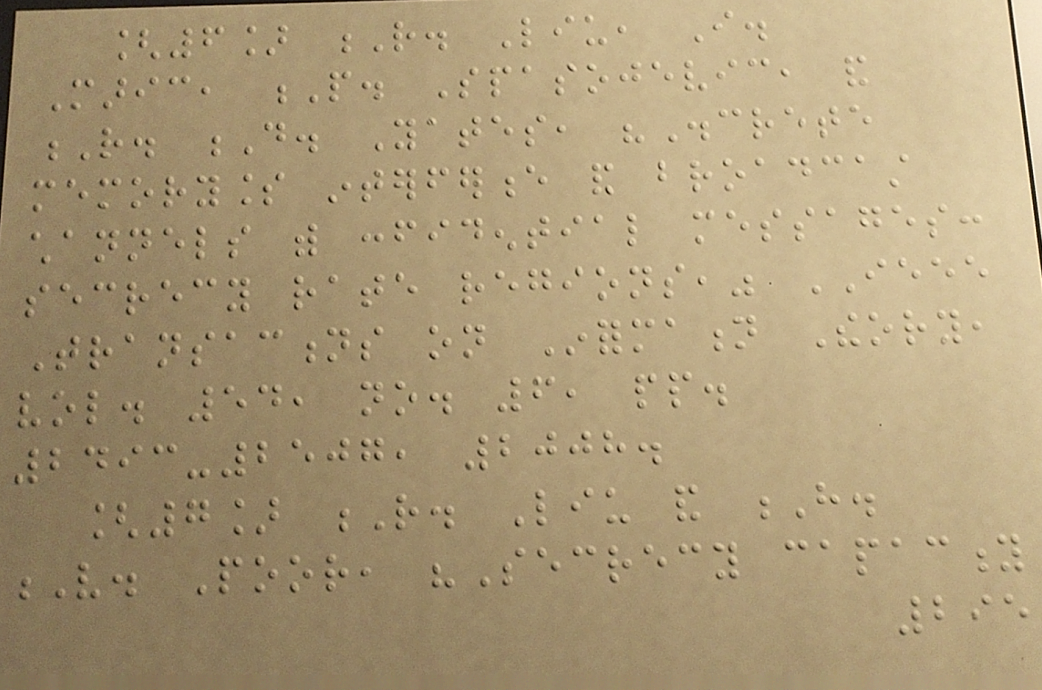[6] R. Liu, I.
Maric, P. Spasojevic, and
R. D. Yates, "Discrete
memoryless interference and broadcast
channels with confidential messages:
secrecy rate regions," IEEE
Transactions on Information Theory,
vol. 54, no. 6, pp.
2493-2507, 2008.
[7] R. Liu and H.
V. Poor, "Secrecy capacity
295
